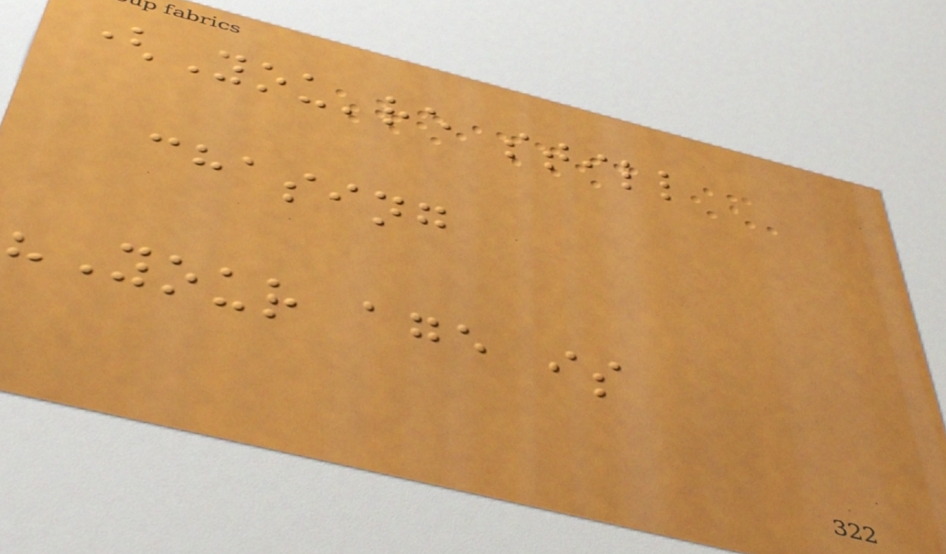(You're still
chasing
"Your age is
